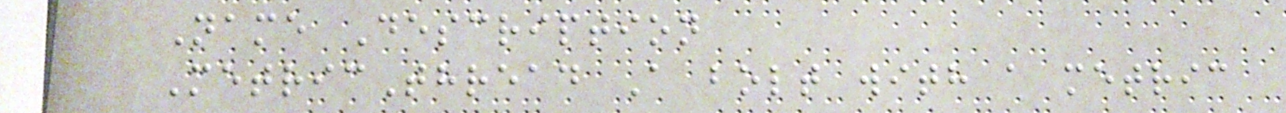Name Description
MetricThread A bolt with a metric
